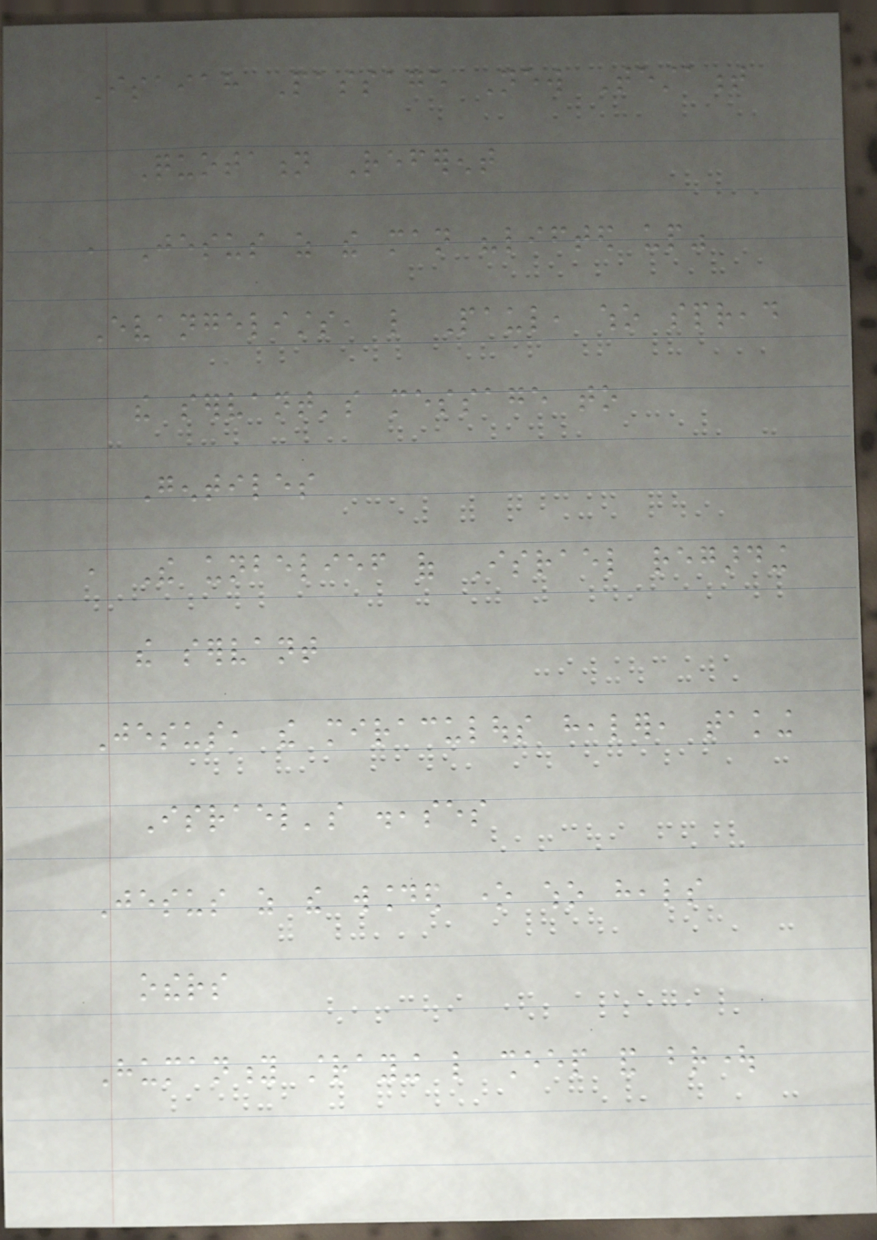Isaiah Passage New Testament
Quotation Referent
, Jesus as the man "lifted up"
Evangelists, like Paul, who spread
the servant's message to
Gentiles
, The unbelief of Israel regarding
the servant
Jesus, the miraculous healer, taking
Israel's diseases
Jesus as the wounded one who heals
others
Humanity straying like sheep and brought
